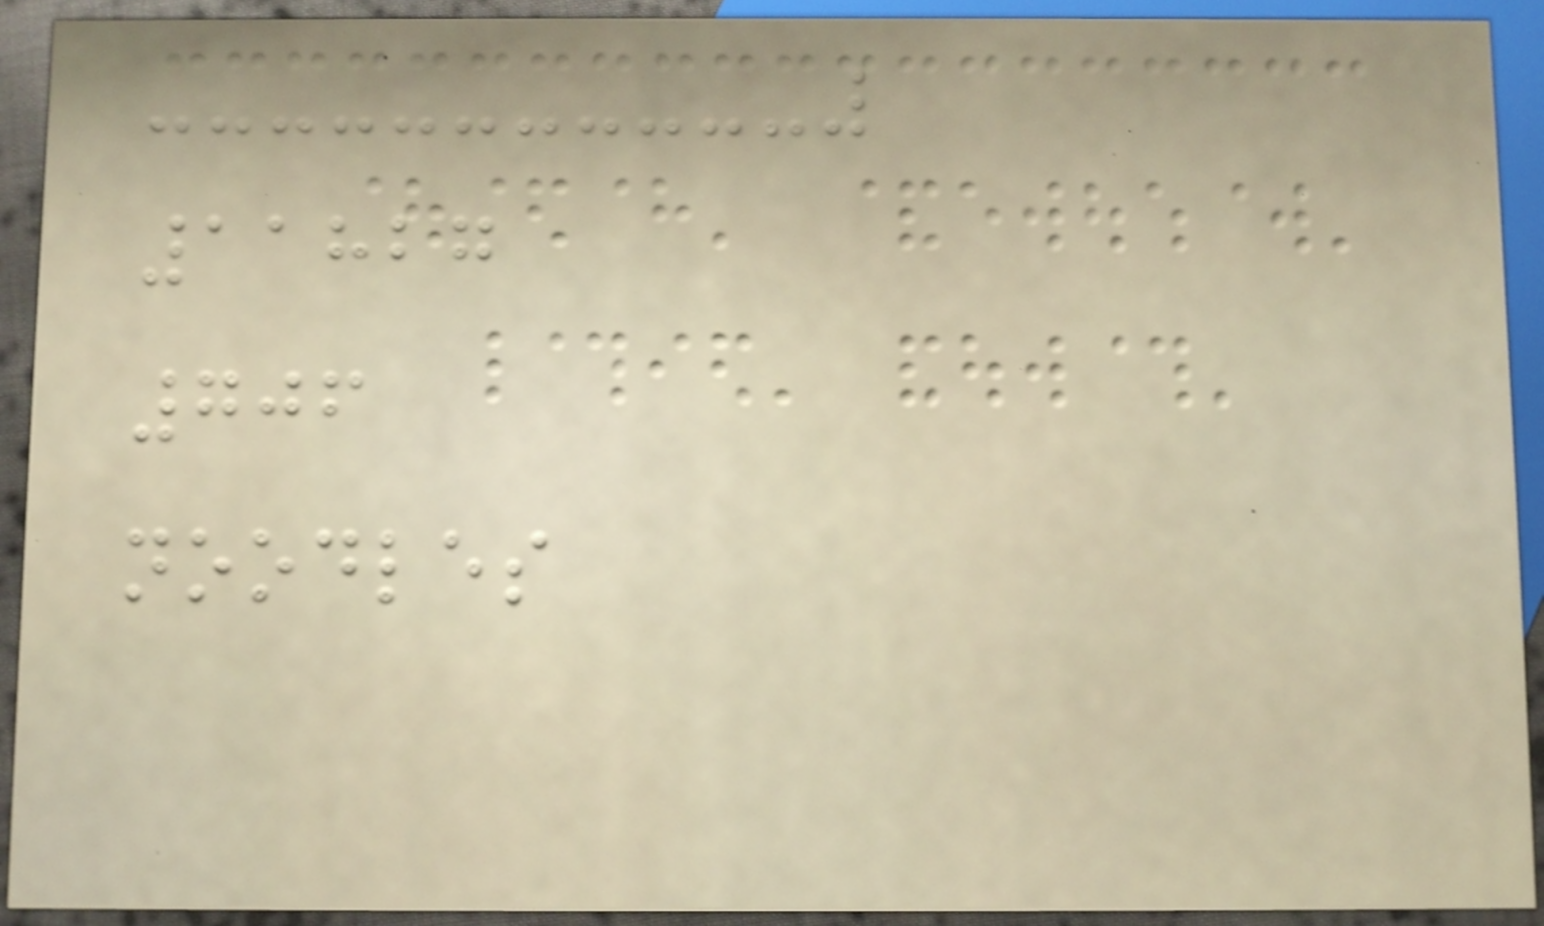11827
706
noodles
